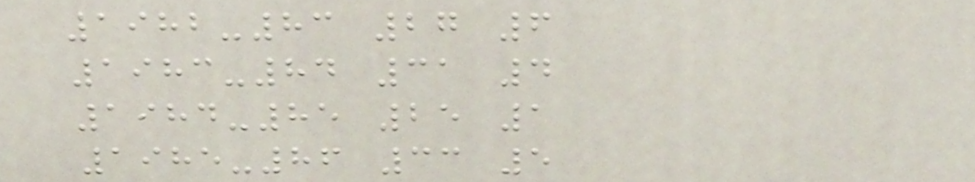1982-83 27 6
1983-84 31 4
1984-85 25 1
1985-86 33 5
